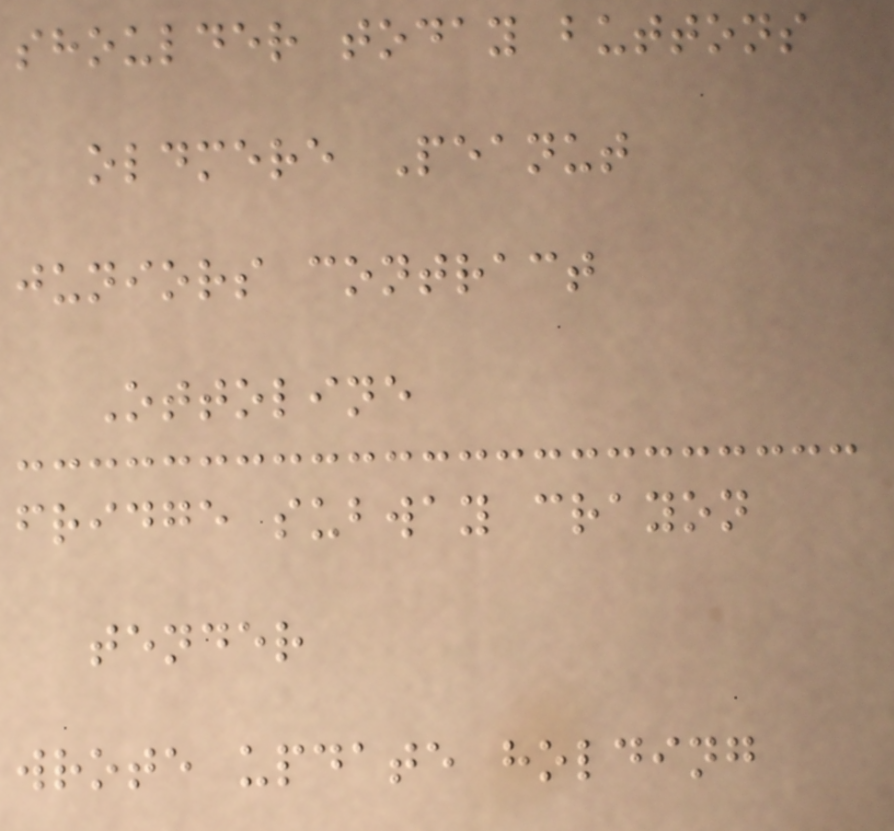shoulder today buttons
oldmere Peanut
juniors contract
Ottoline
fridge subway crayon
tender
wrote update holding
